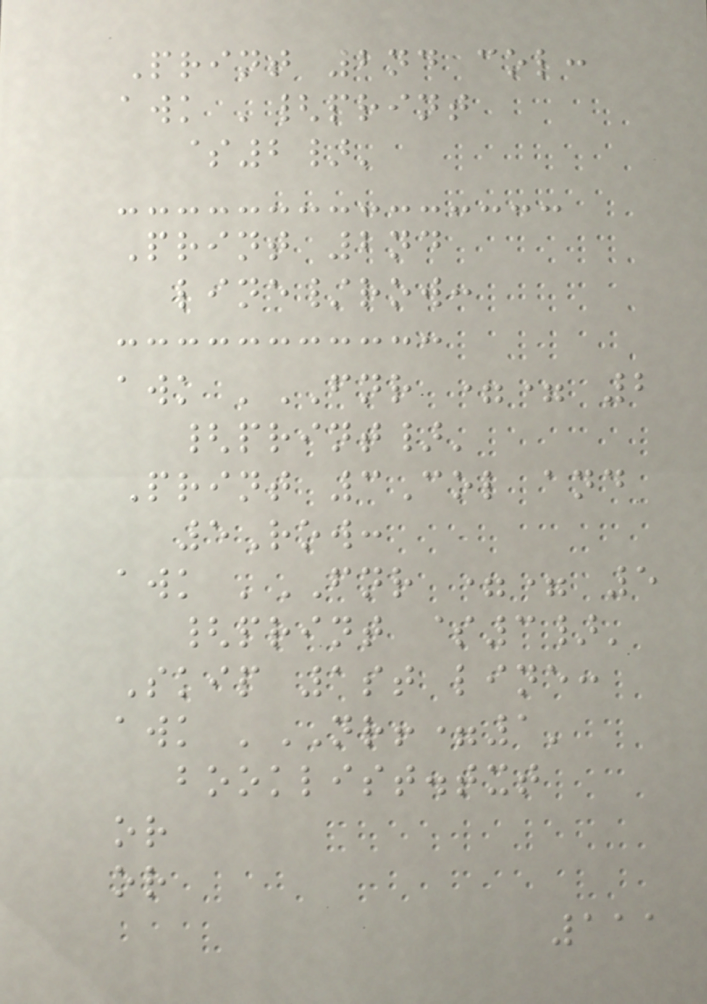Print 2nd col:
awk '{print
$2}'
Print 2nd
line/row:
awk 'FNR == 2
{print}'
Print 3Col and
5Row:
awk 'FNR == 5
{print $3}'
Skip 1st line:
awk 'NR!=1'
booklist.txt
or
or
111
